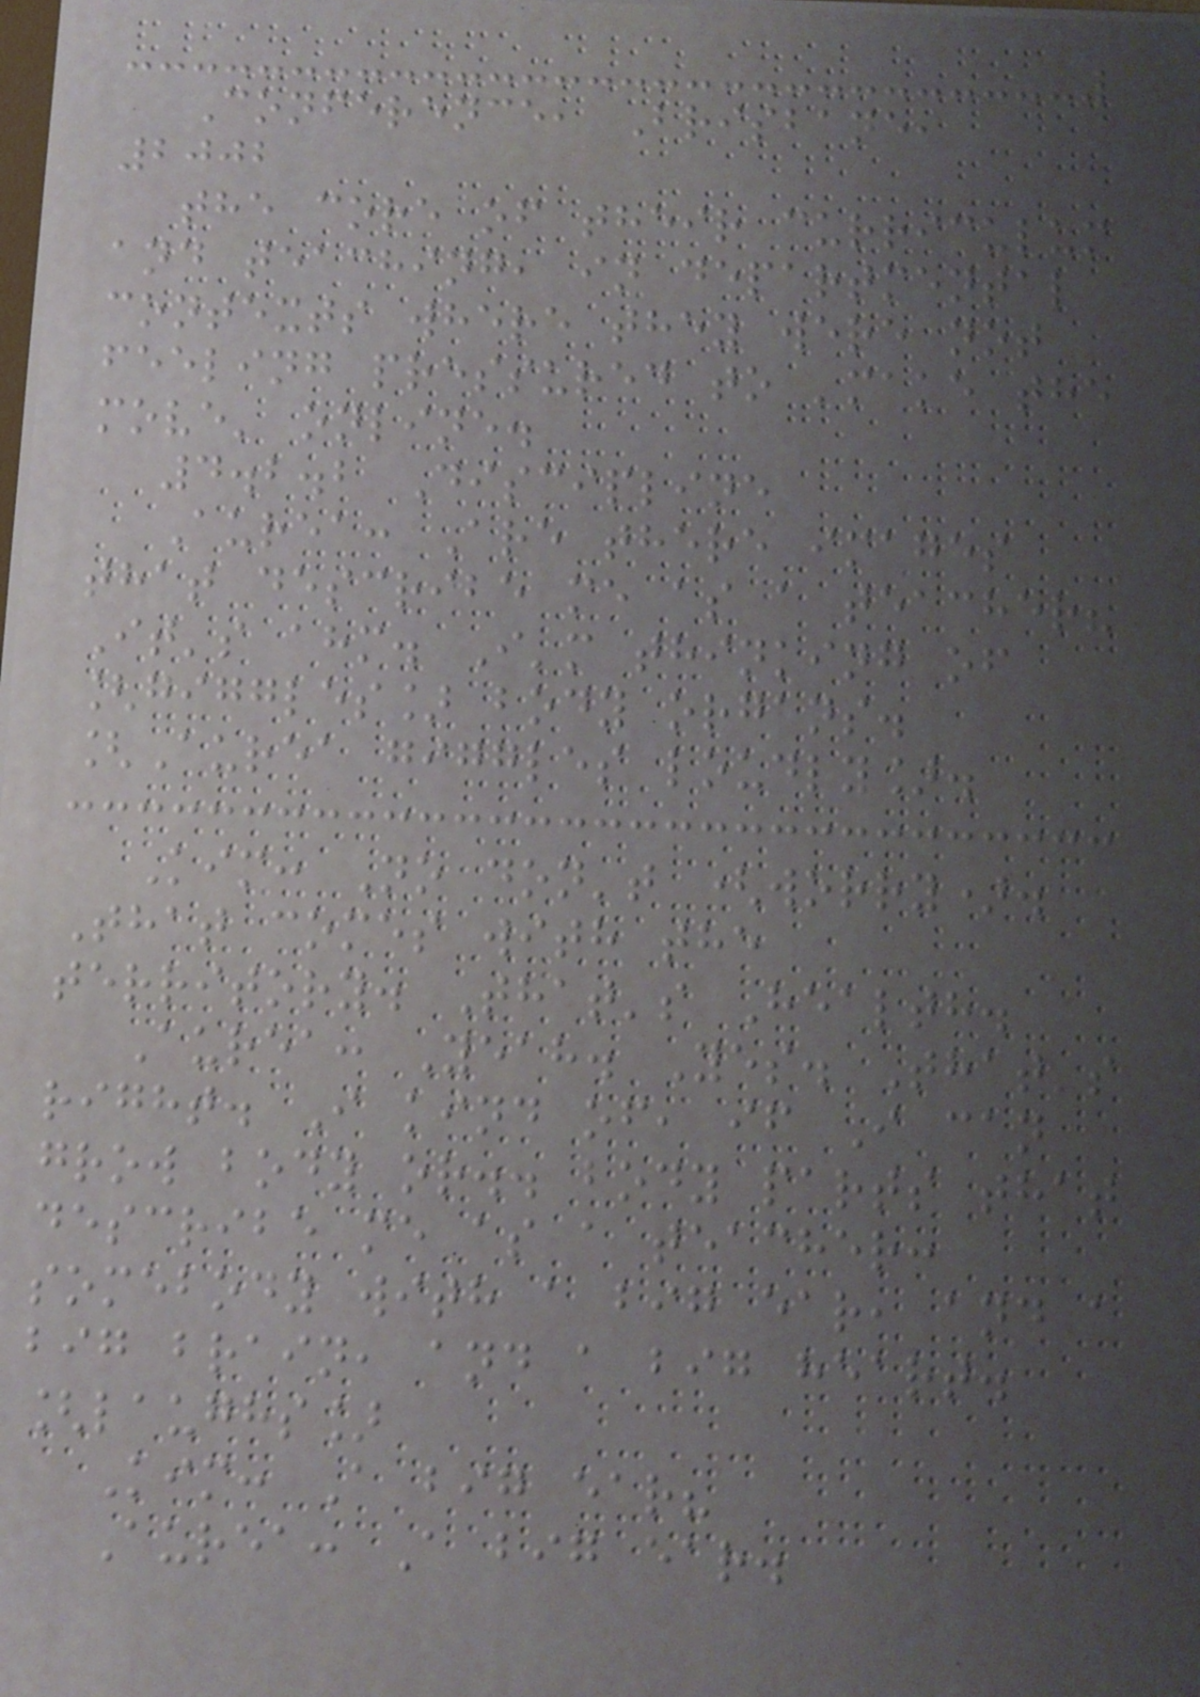Conference, Brisbane,
2002
the core of their curriculum
and teaching, in departmental
contexts where they were not
feeling pressured to 'make the
move' online.
4.2.2 Discipline
Aurea: Are there images
that describe me as a teacher?
It's ahm. I'm thinking of
[giggles] body organs.
[Aurea giggles loudly].
Kim: No don't (worry).
That comes with the
territory. That's Health.
Aurea: Yeah. Yes. That's
right. I kind of, if I can
grow body or.. body parts that
describe me as a teacher:
somebody with a big ear, and a
big brain, and a big heart.
[laughs]
Kim: A big ear?
Aurea: A big ear.
